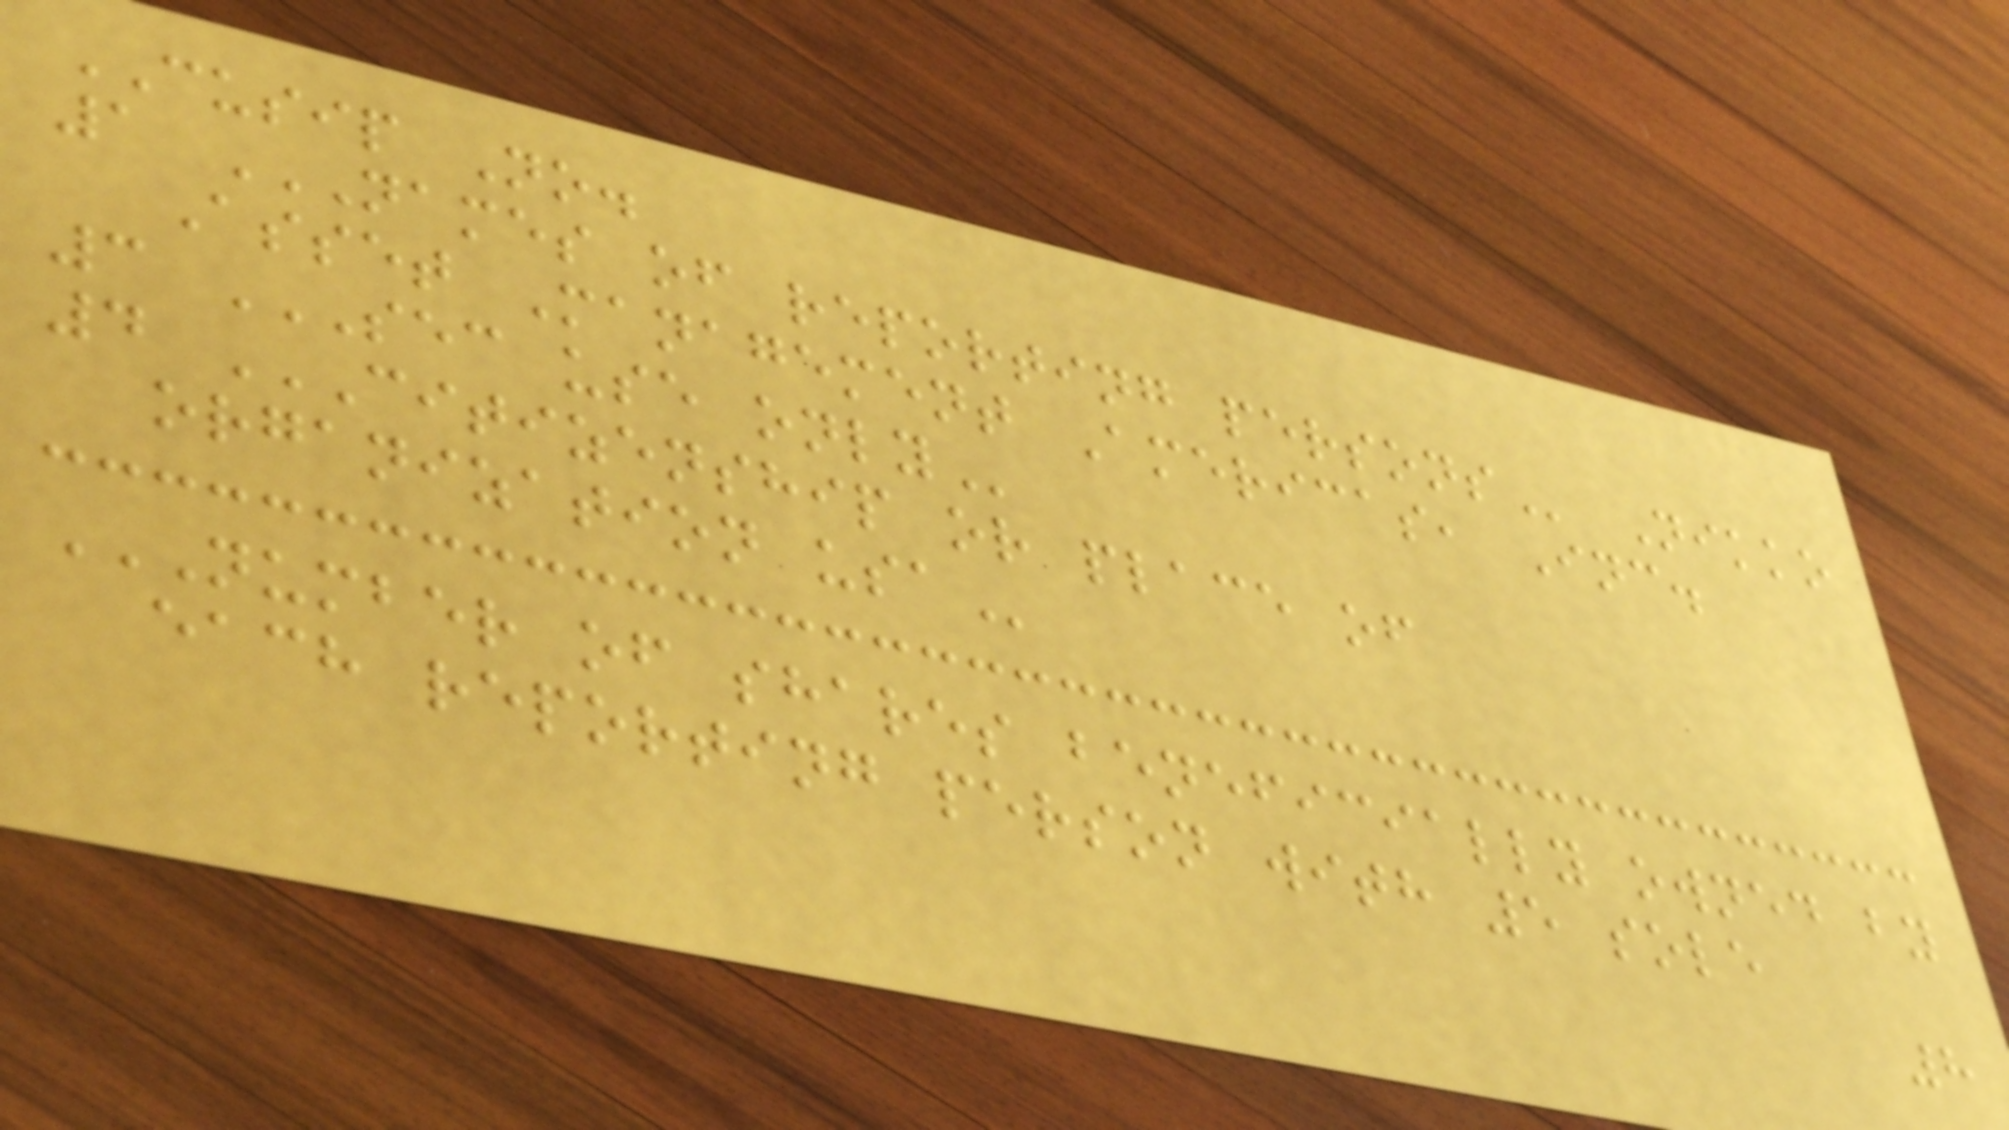CUSIP No.
1 NAMES OF REPORTING PERSONS Nikko
Asset Management Americas, Inc.
3 SEC USE ONLY
4 CITIZENSHIP OR PLACE OF
ORGANIZATION USA
NUMBER OF SHARES BENEFICIALLY OWNED BY
EACH REPORTING PERSON WITH 5 SOLE
8
